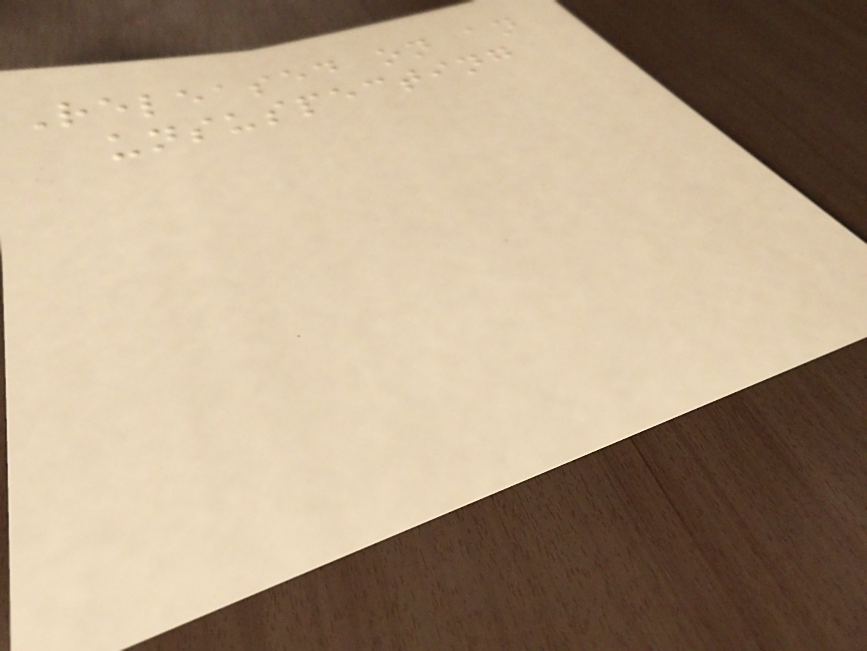Released on an
unsuspecting
